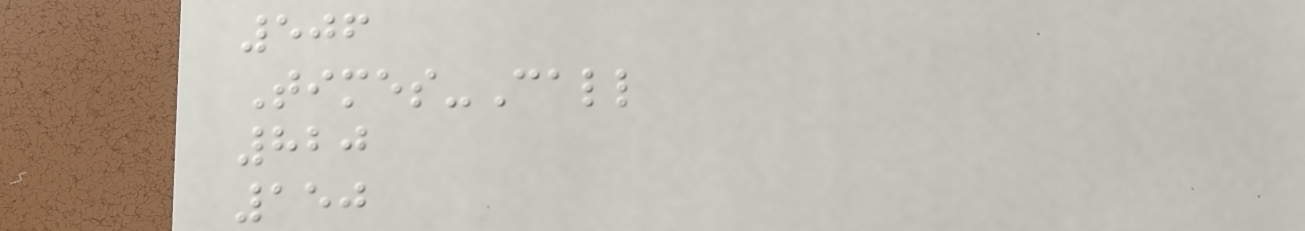506
Times-Call
820
150
